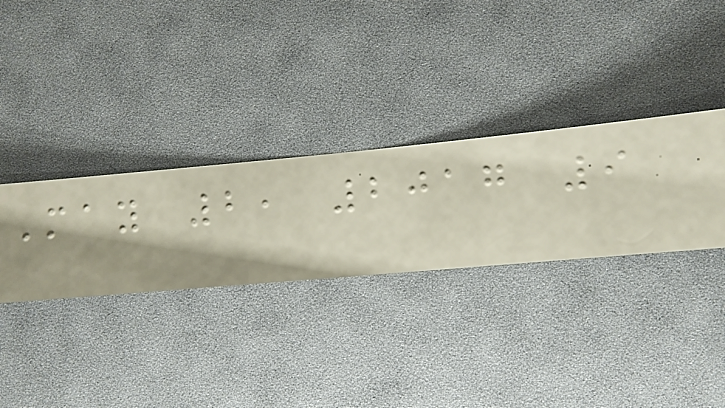May 2, 2017 9
